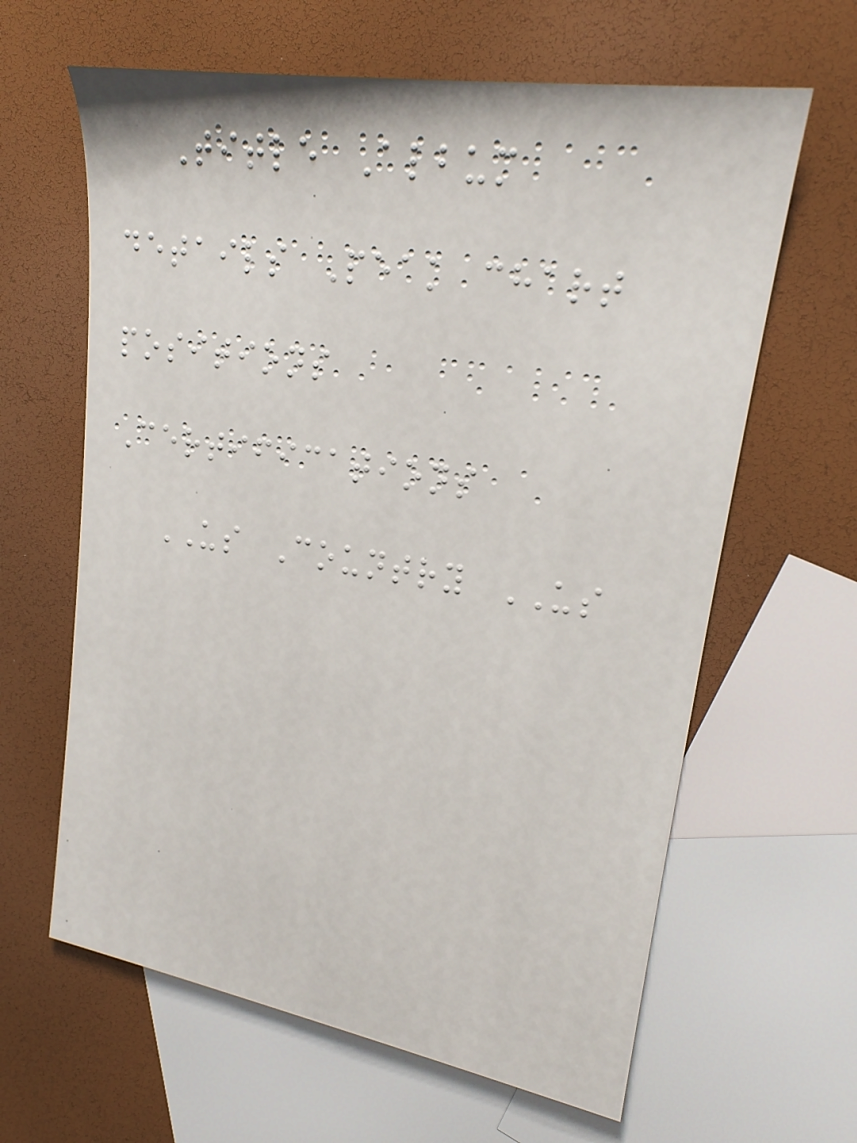Title Album
details Peak chart
positions
Certifications
US Country US
